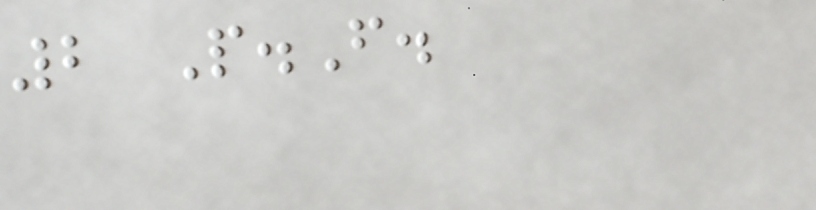2 P.F.
